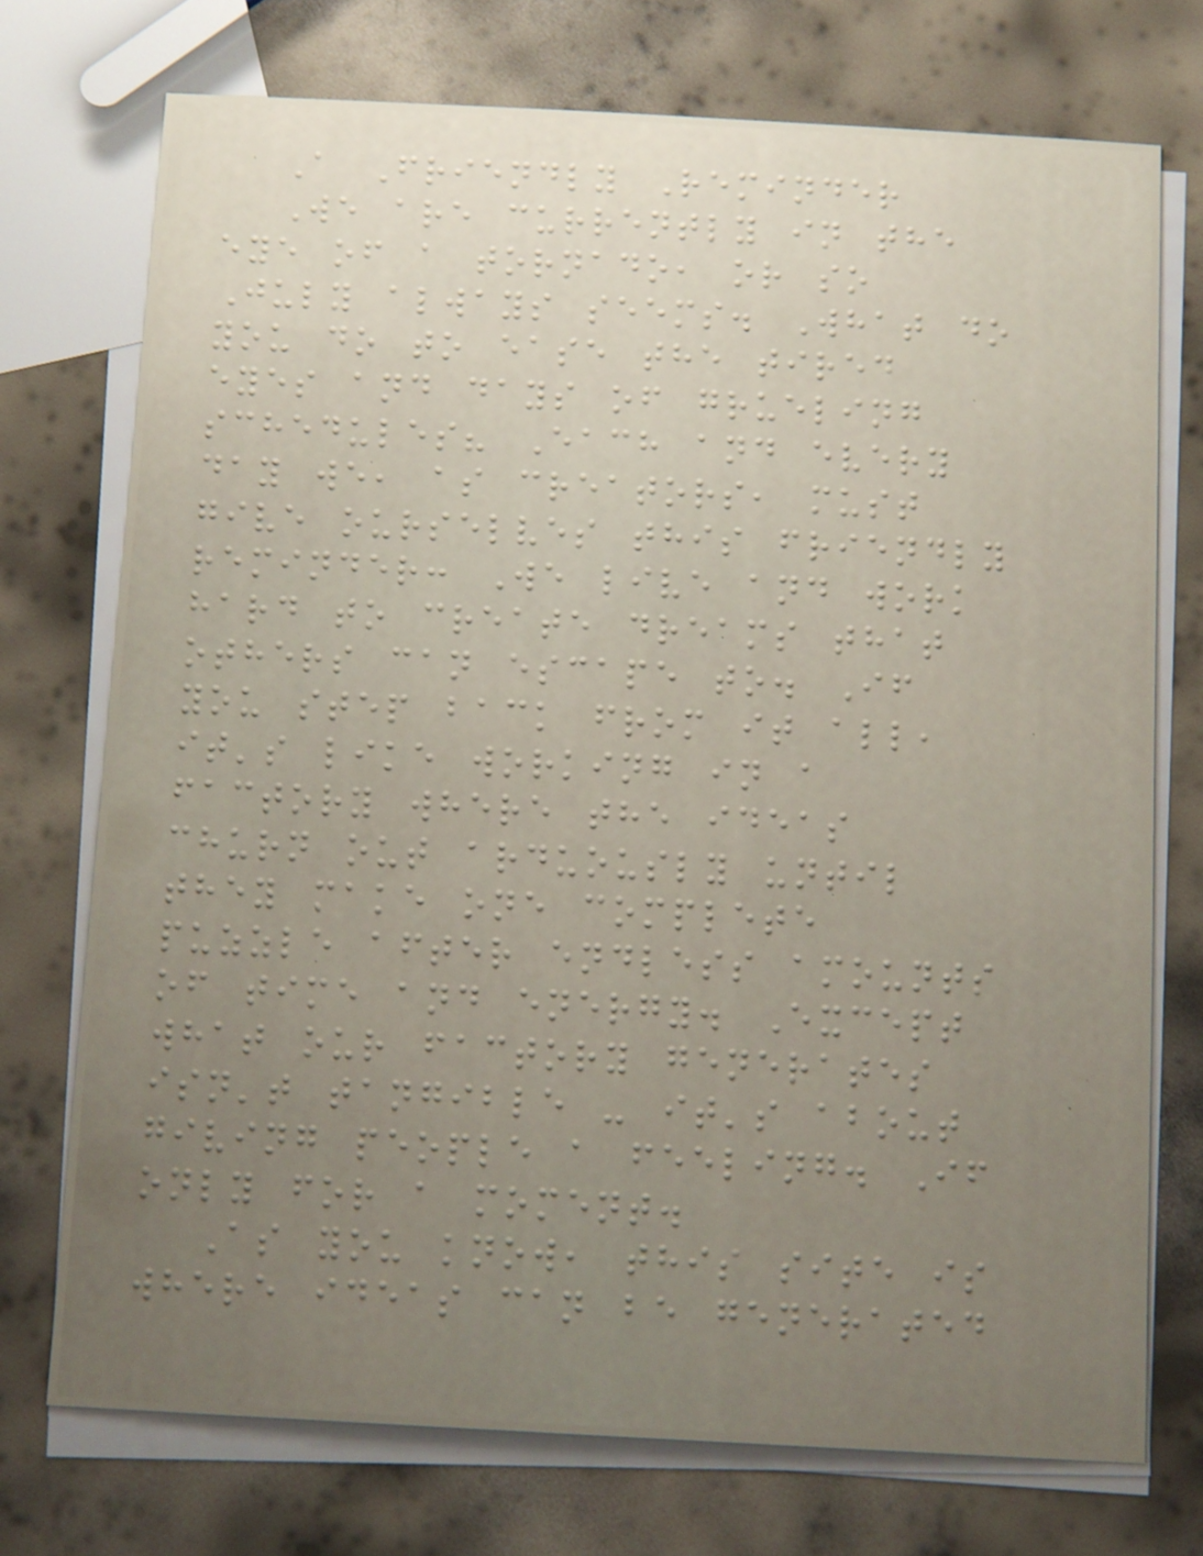A Friendly Reminder
We are currently in the
eye of a tornado, or so
July always seems. What do
you do to ease the tired
eyes and days of grueling
schedules? Each and every
day we, as creators, must
give ourselves this friendly
reminder: We live and work
hard to create dreams that
others can escape to. If
you step back from it all,
it's like working in a
factory where the ideas
churn out arduously until
they make one complete
puzzle after endless amounts
of time and energy. Except
what our factory generates
isn't tangible - it's about
giving people a feeling. If
only for a moment.
As you know, this site is
where ideas can be generated
